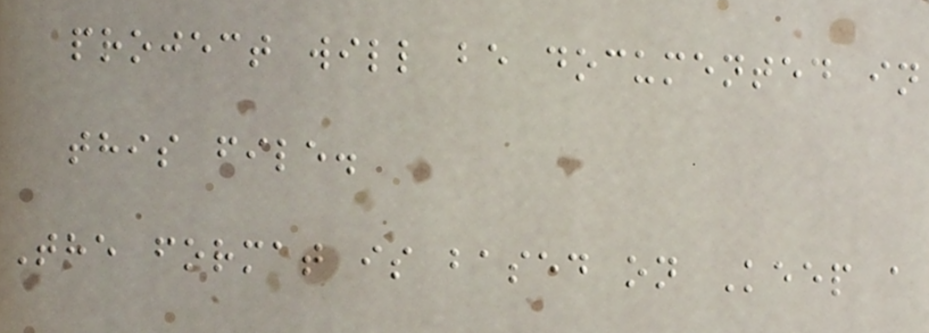project will be documented in
this file.
The format is based on Keep a
